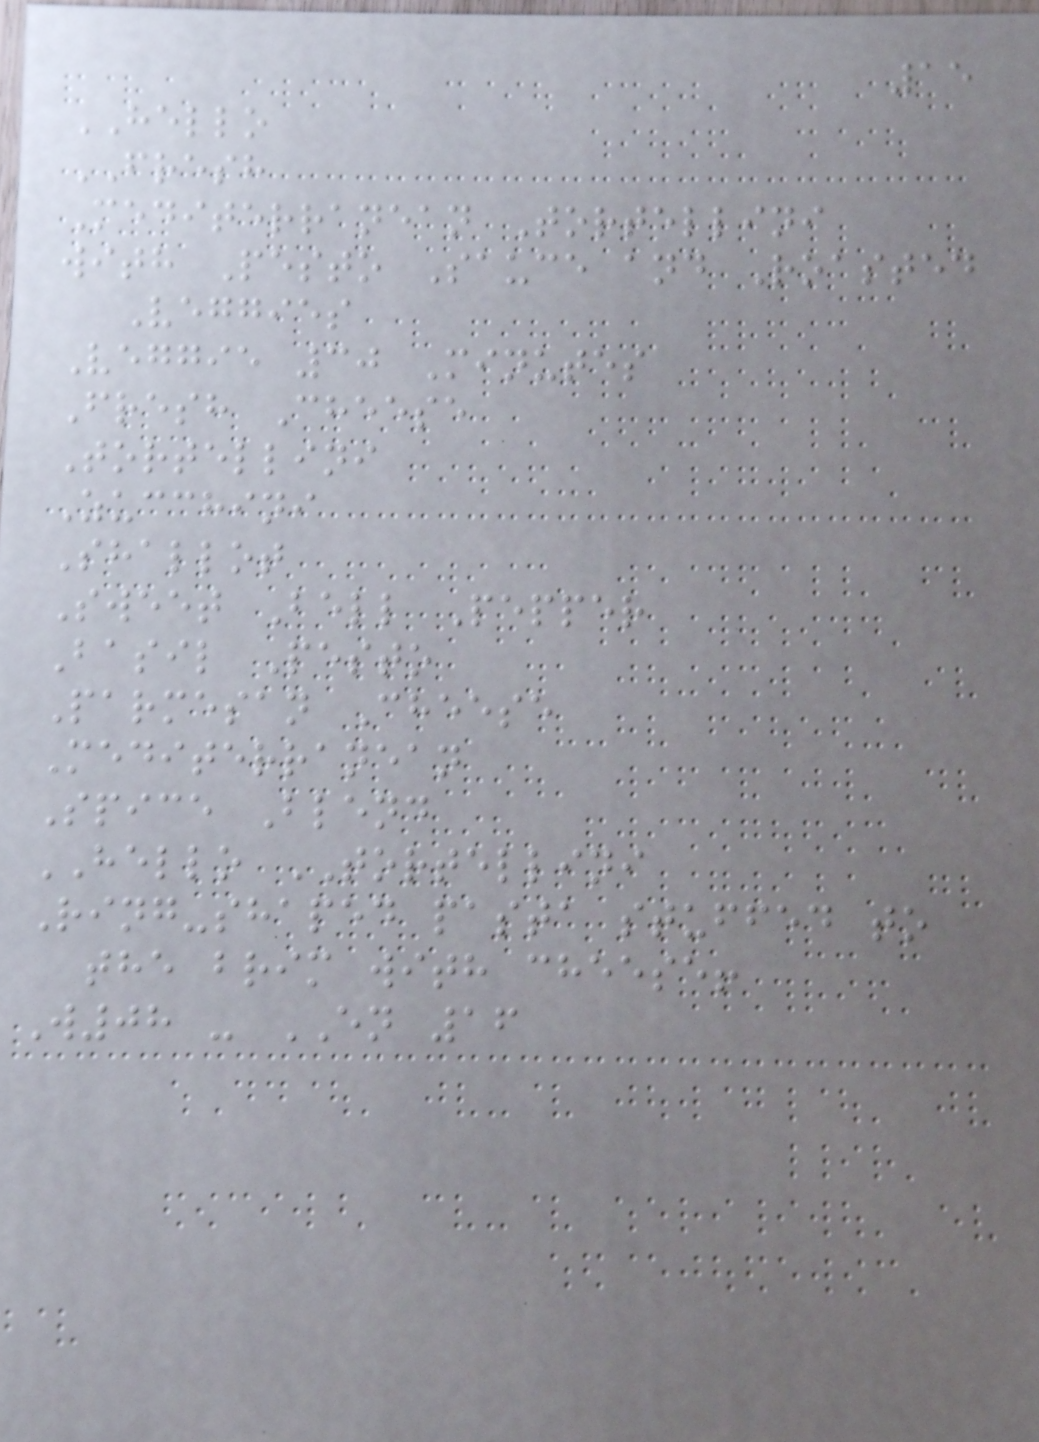15
HELLO
FRESH
Mediterranean Tortellini
with Pesto Sauce and Roasted
Veggies
Veggie 30 Minutes
Fresh Cheese
Tortellini
Zucchini
Shallot
Sweet Bell Pepper
Basil Pesto
Parmesan Cheese
Mediterranean
Spice Blend
HELLO TORTELLINI
Ring-shaped pasta stuffed to
the brim with cheese!
W08 - EN 16
